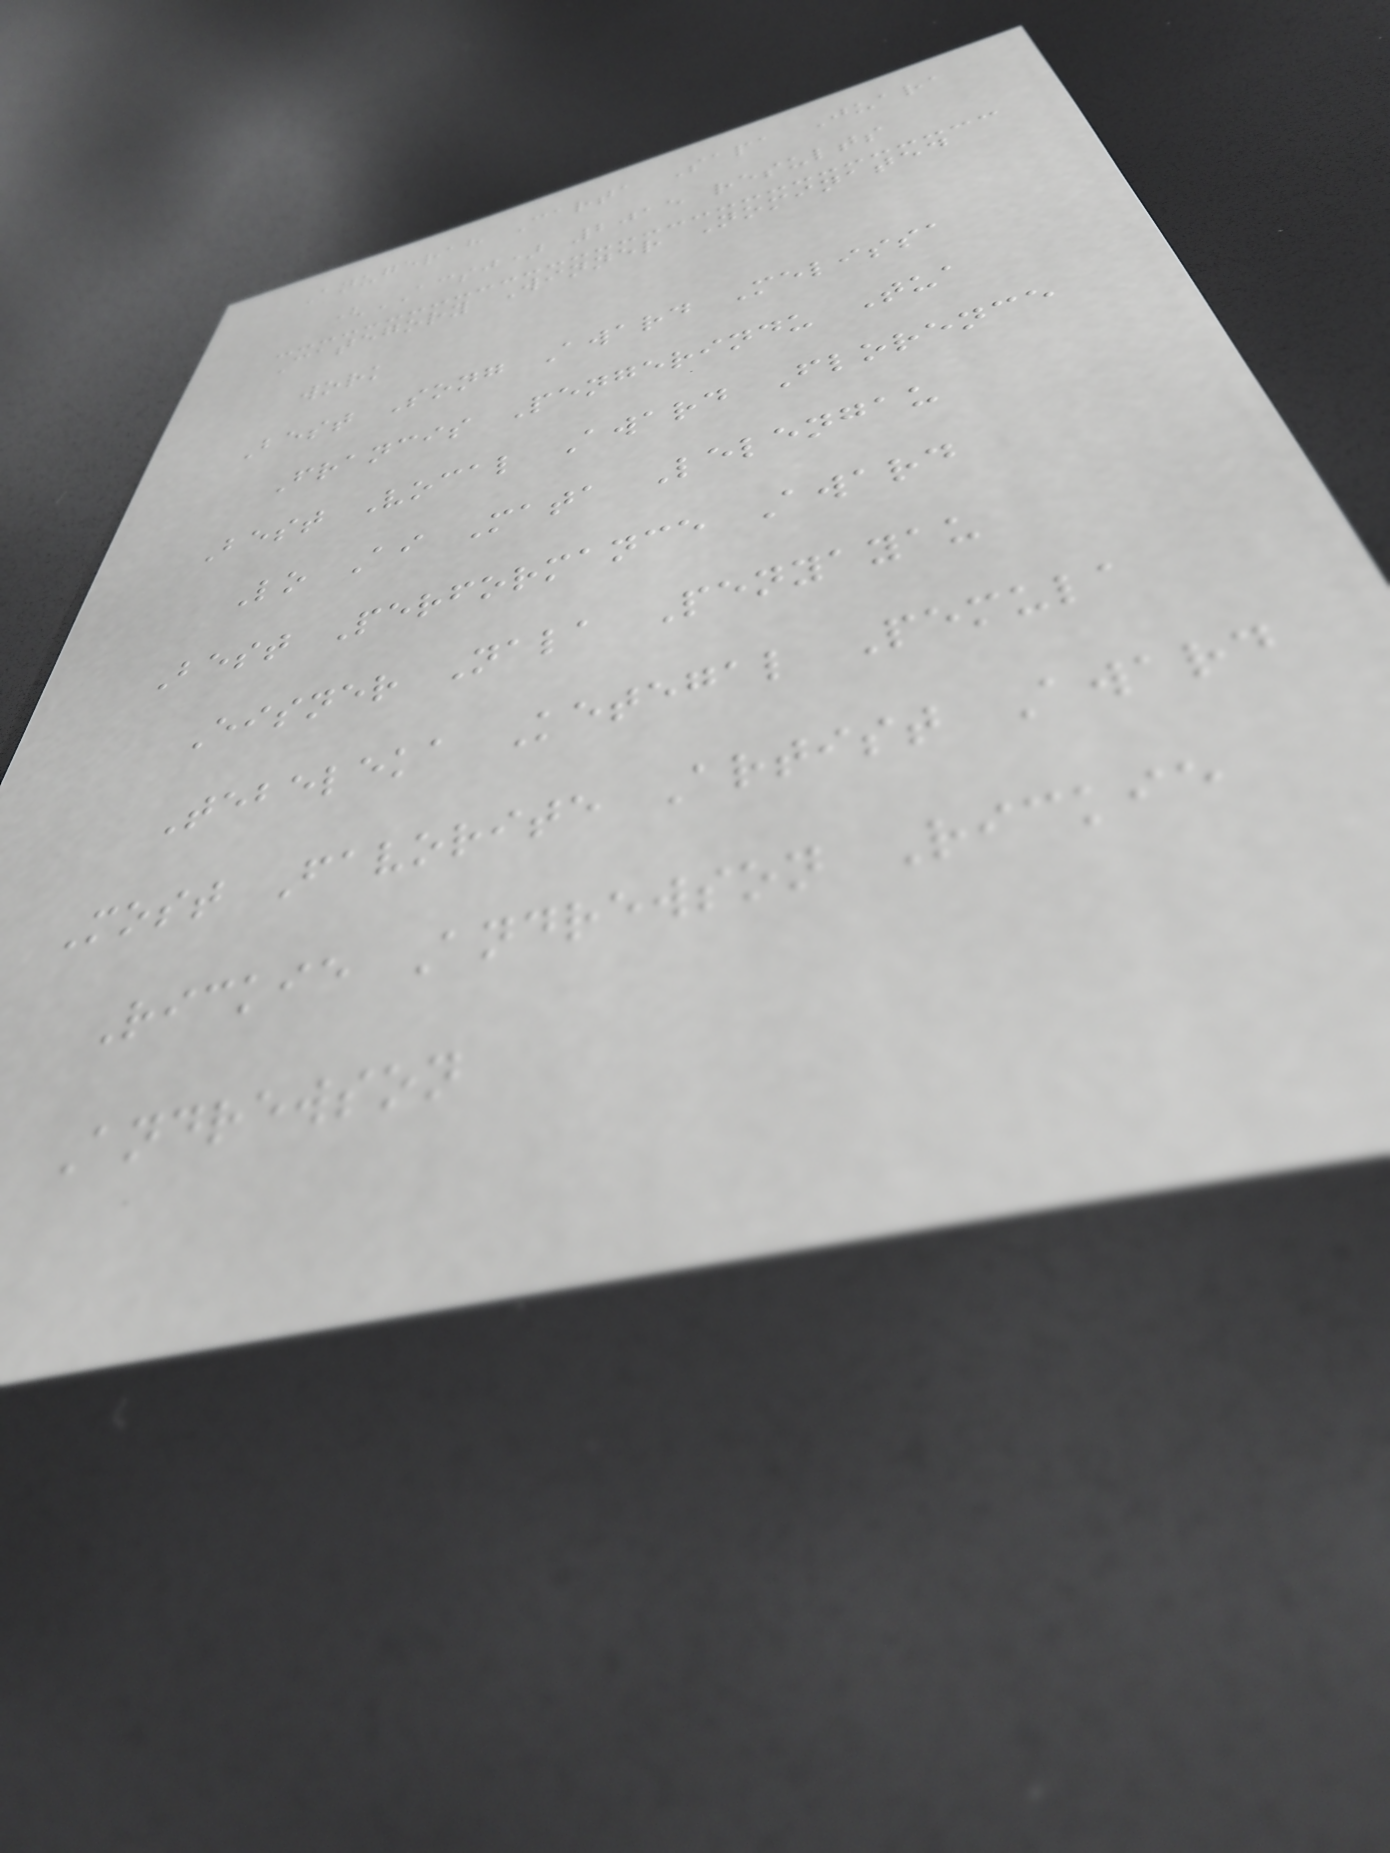Anugerah Carta Sapa Juara
(ACSJ) 2015 results
Category Winner Nominated
work
Best Song Award Melissa
Francis Pengerindu Tua
Best Vocal Award Florence
Lo Ai Mata Lelengau
Best Performance Award
Eisner Nala Penyayau
Tebeleka Ketegal Pemula
Most Favorite Artist Award
Rickie Andrewson Rickie
Andrewson
